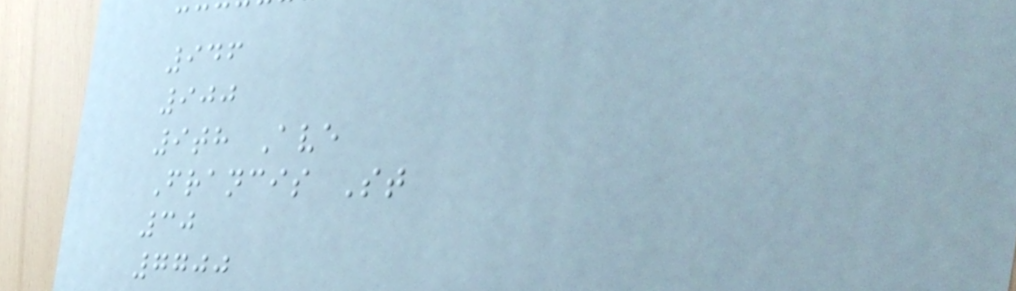946
900
9th Ave
Francis St
30
7700
